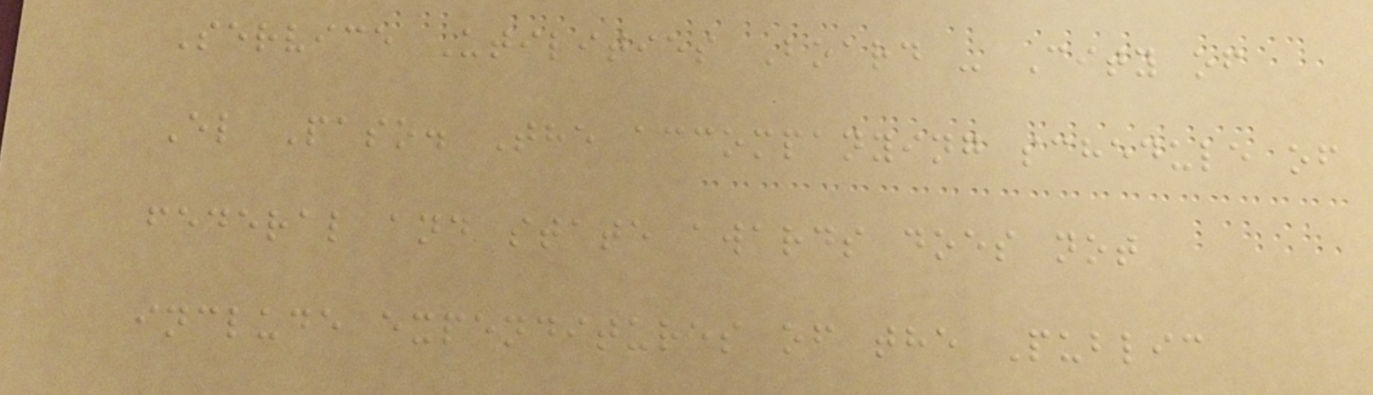Service Utilities Board - City of
El Paso. The accompanying schedule of
federal and state awards does not
include expenditures of the Public
